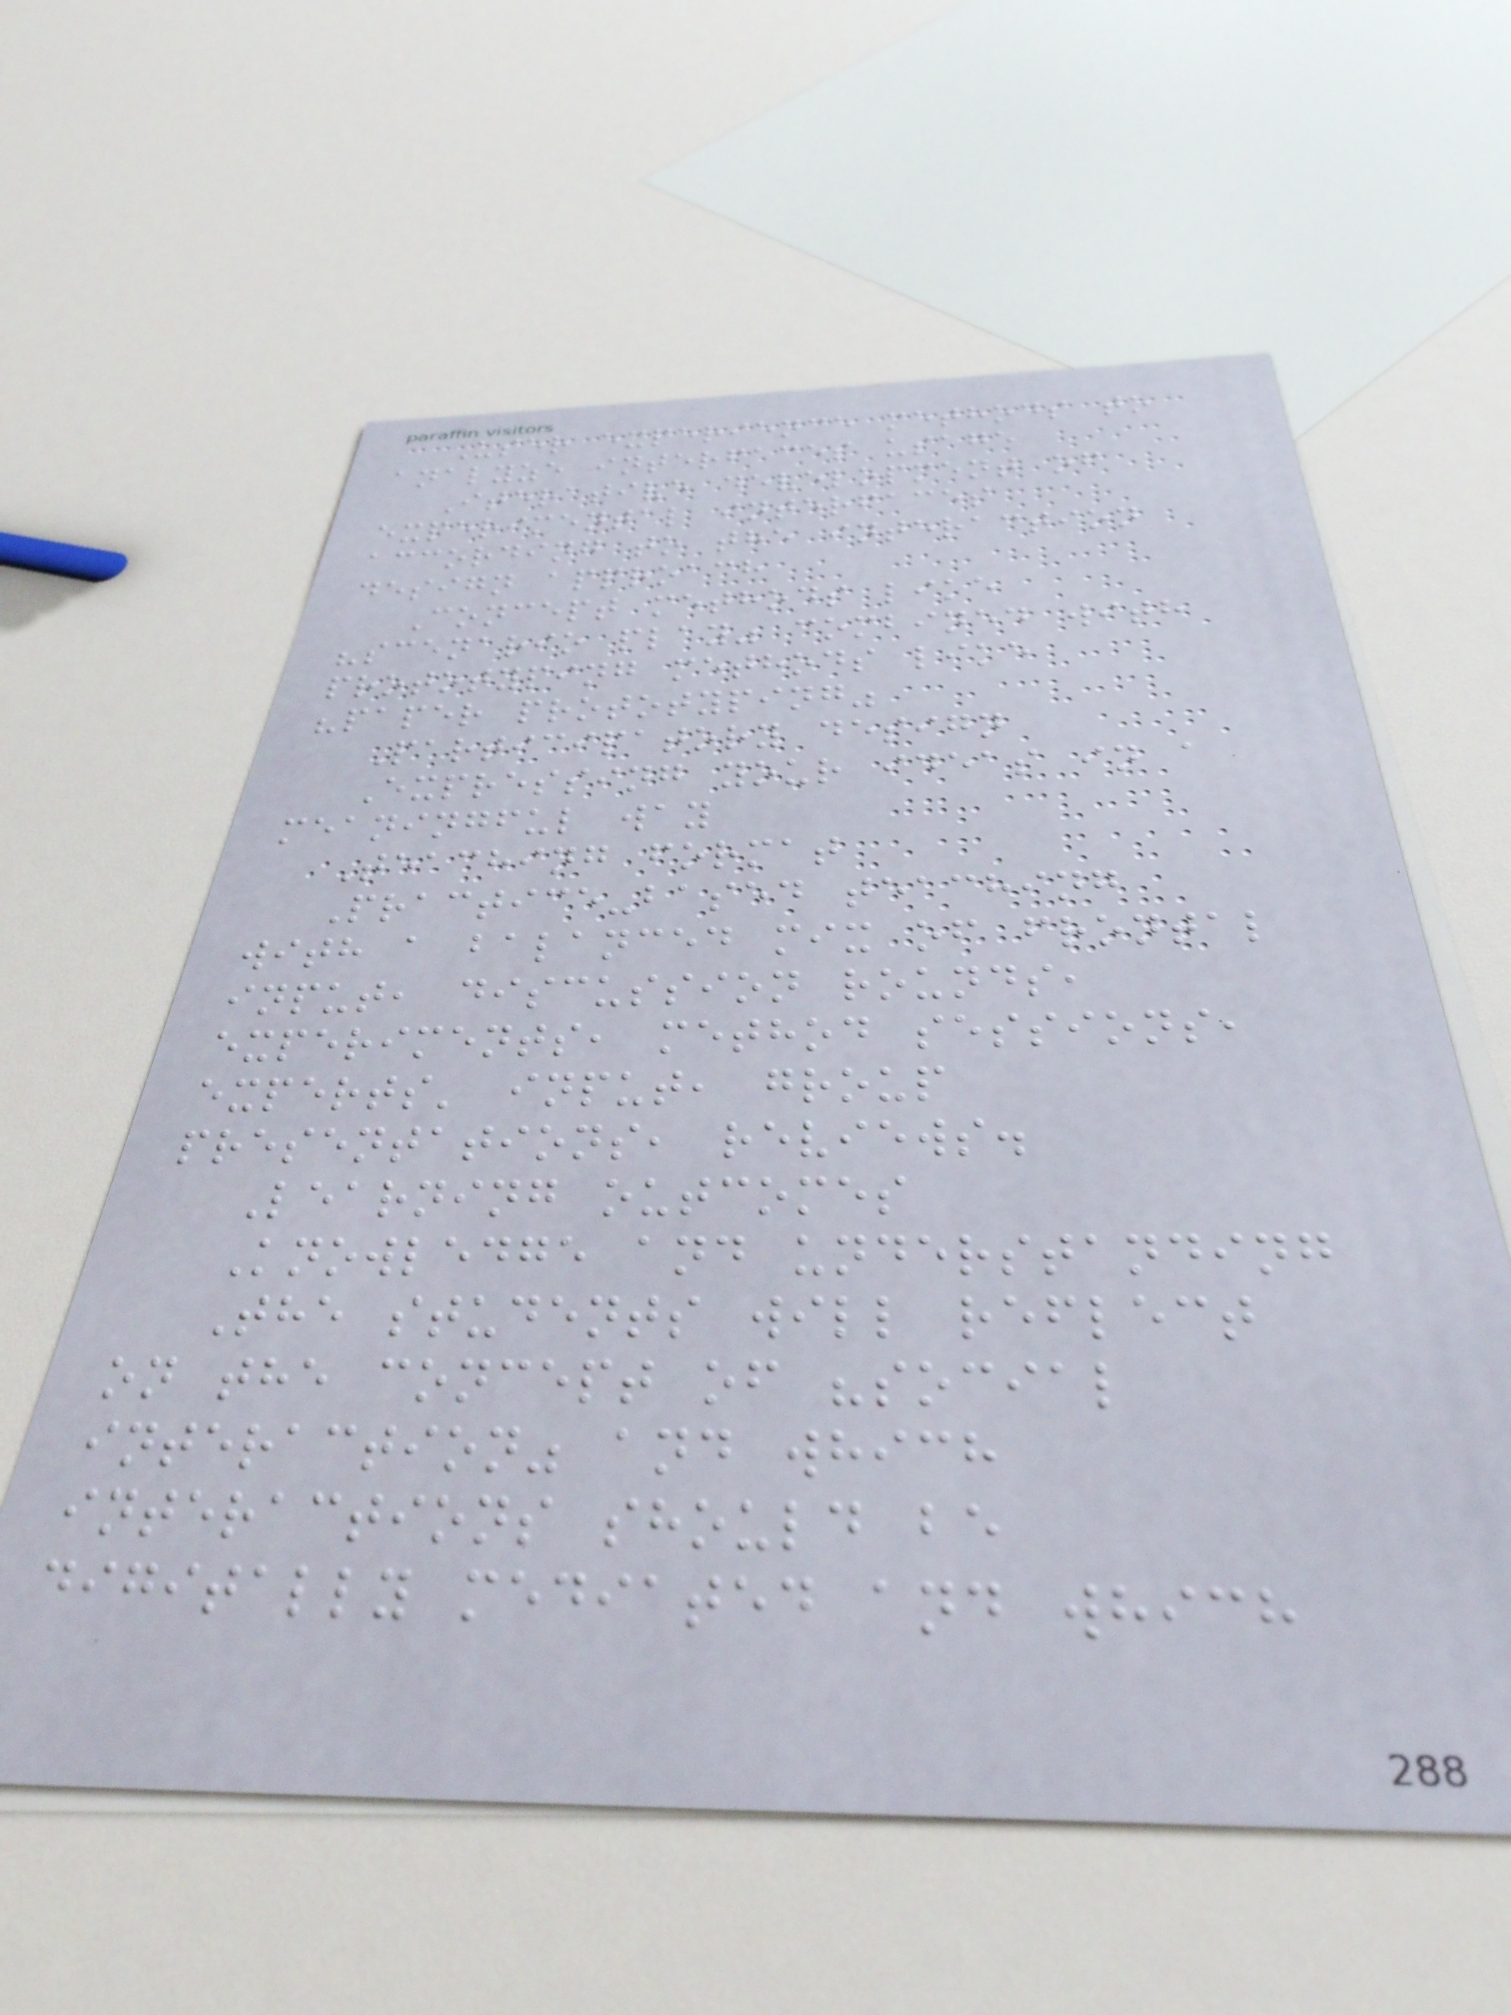User experience methods to
analyze interfaces usage
Iterative development of
experimental interfaces
according to the interaction
design approach
Concept methods like
"scenario play" combined with
prototyping methods like
"paper prototyping"
Participatory design
Expressing your ideas in a
meaningful way
Teaching format
Practice-based teaching
with a balanced mix of frontal
input, discussion rounds,
experiments, method sessions,
experts' input, group
presentations, reviews.
Learning outcomes
Knowledge and understanding
The students will reflect
on the concept of "social
interaction" and which
interactions should be
digitally mediated and which
